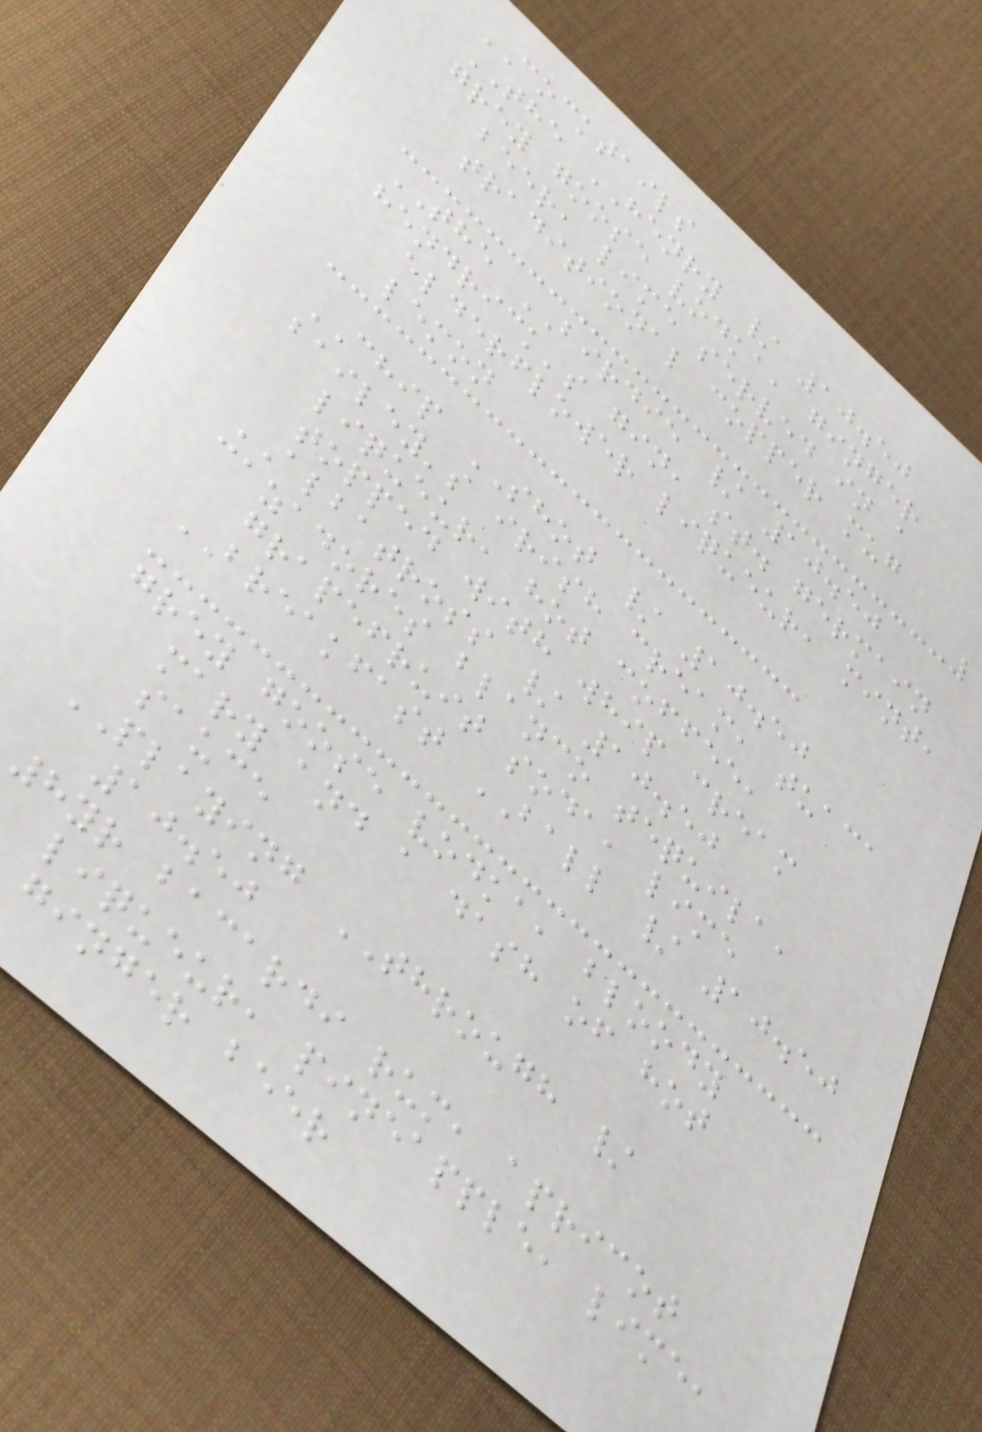COCKTAILS
THE HENRY / 10.50
grey goose vodka, ginger
beer, lime served in a
traditional copper mug
THE BIRDIE / 10.50
hendrick's gin, st. germain
elderflower liqueur, mint,
lemon
CHIP SHOT / 10.50
bailey's irish cream, tuaca
liqueur, hot coffee,
topped with whip cream
ALBATROSS / 10.50
cazadores blanco tequila,
grapefruit soda, lime
BREAKFAST BALL / 10.50
grey goose vodka, bloody
mary and a dash of hot
sauce
PLAYING THROUGH /
10.50
8yr bacardi rum, apricot
liqueur, pineapple, lime,
ginger beer
